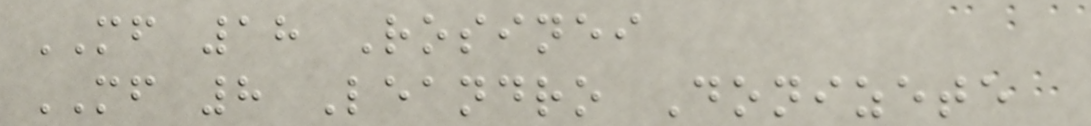MF 18 Rosinei
MF 8 Leandro Donizete
